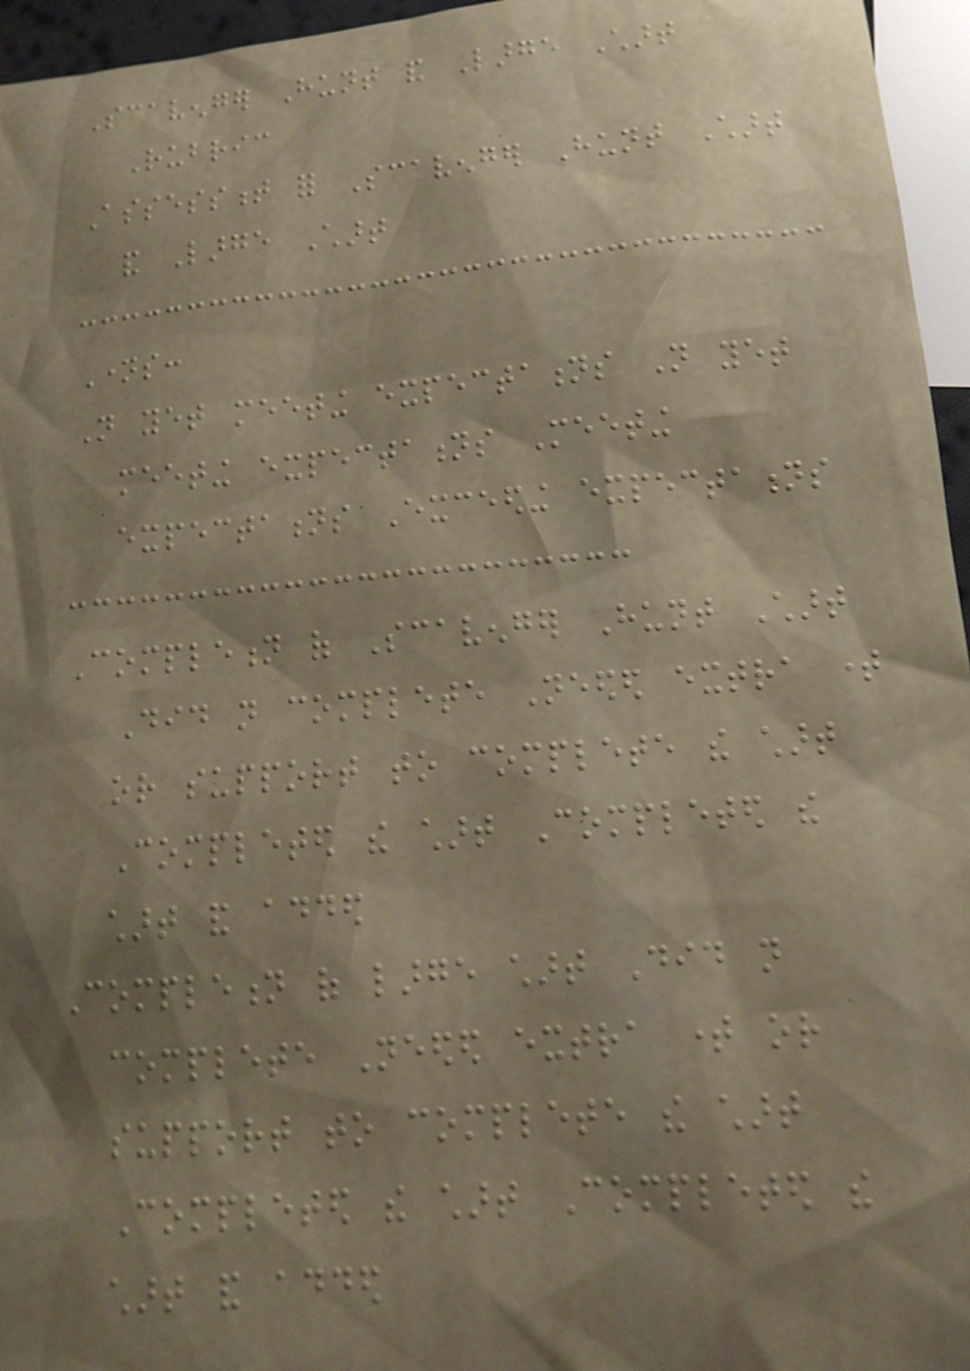Scavenger Hunt and Large Chart
Rubric
Assessment for Scavenger Hunt Chart
and Large Chart
Names:
Not yet meeting expectations Not yet
meeting expectations Meeting
expectations Exceeding expectations
Completion of Scavenger Hunt Chart
Did not complete Needed extra time
or support to complete the chart
Completed the chart Completed the
chart and added
Completion of large chart Did not
complete Needed extra time or
support to complete the chart
Completed the chart Completed the
chart and added
